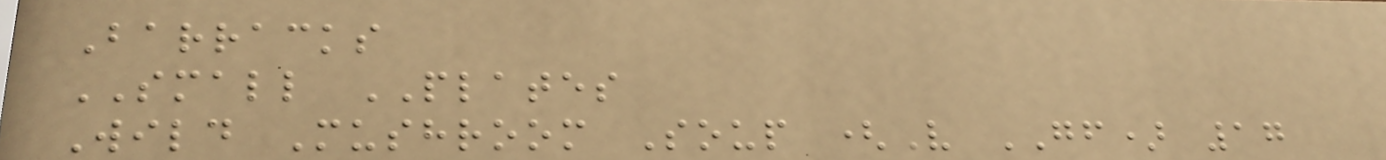Barracks
SMALL PLATES
Wild Mushroom Soup (V GF) 17
